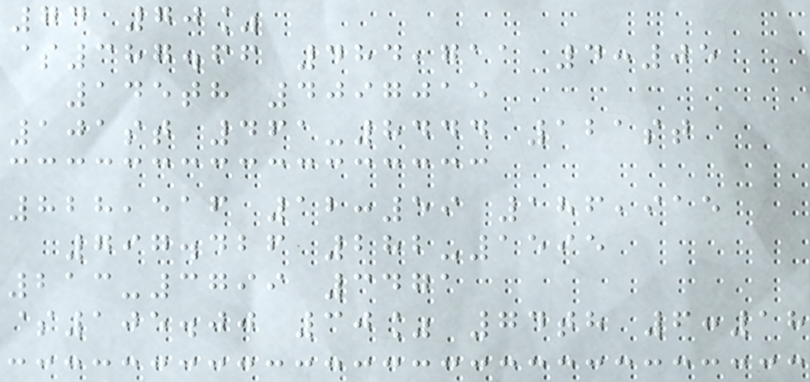74 70%
$387.66 484,711 4:05
145th 4097015
101st 461-8444 121st
828,516 12:59 186,915
797.426 282-1595
213-3799 3471
$105.00 30% 74th 6:18
